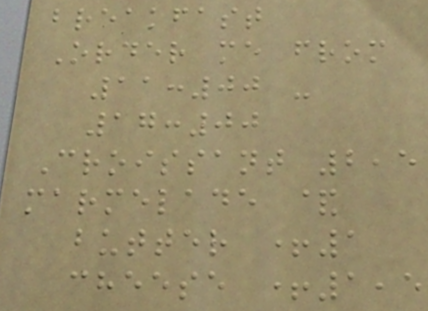breakfast
Order me from
11:00 -
17:00
Croissant 2,5
marmelade &
butter +1
cheese +1,5
